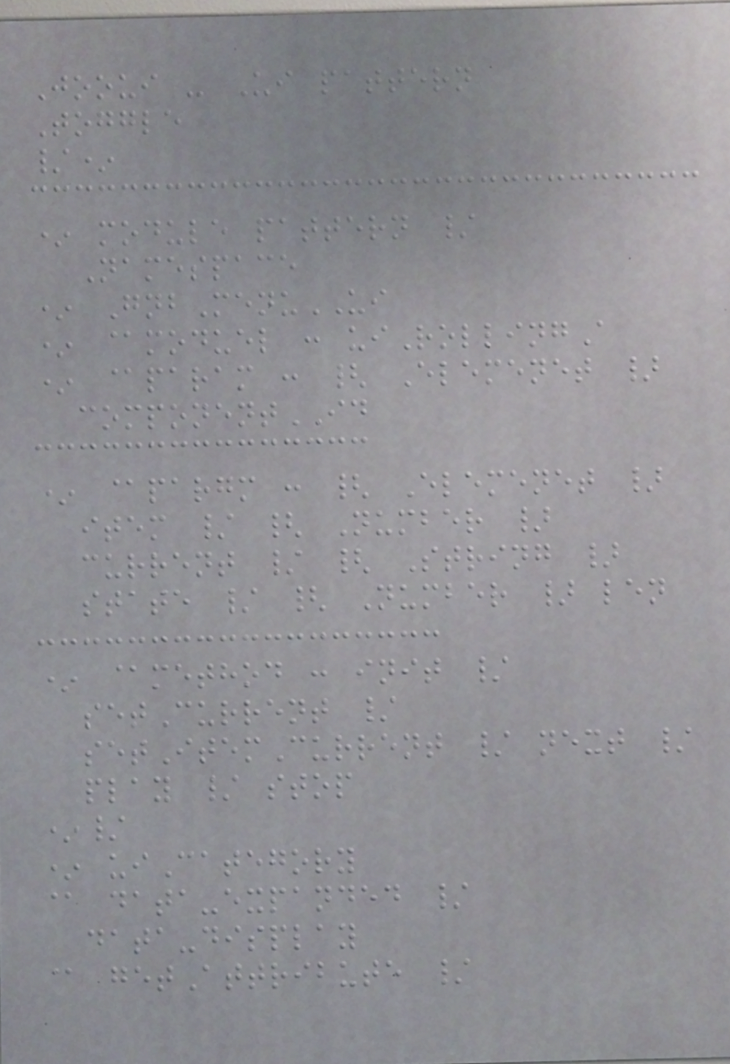Jooui - Ui pattern
Toggle
/*
* module pattern /
Namespace
* GnbMenuUI
* @moduel : uiRollingA
* @param : { Elemenet }
componentID
* @pargm : { Elemenet }
item / { Number }
current / { String }
state / { Number } len
* @method : init /
setCurrent /
setItemCurrent / next /
play / stop
*/
* uiCategory
@ data-expanded /
data-display
@ getAttribute /
